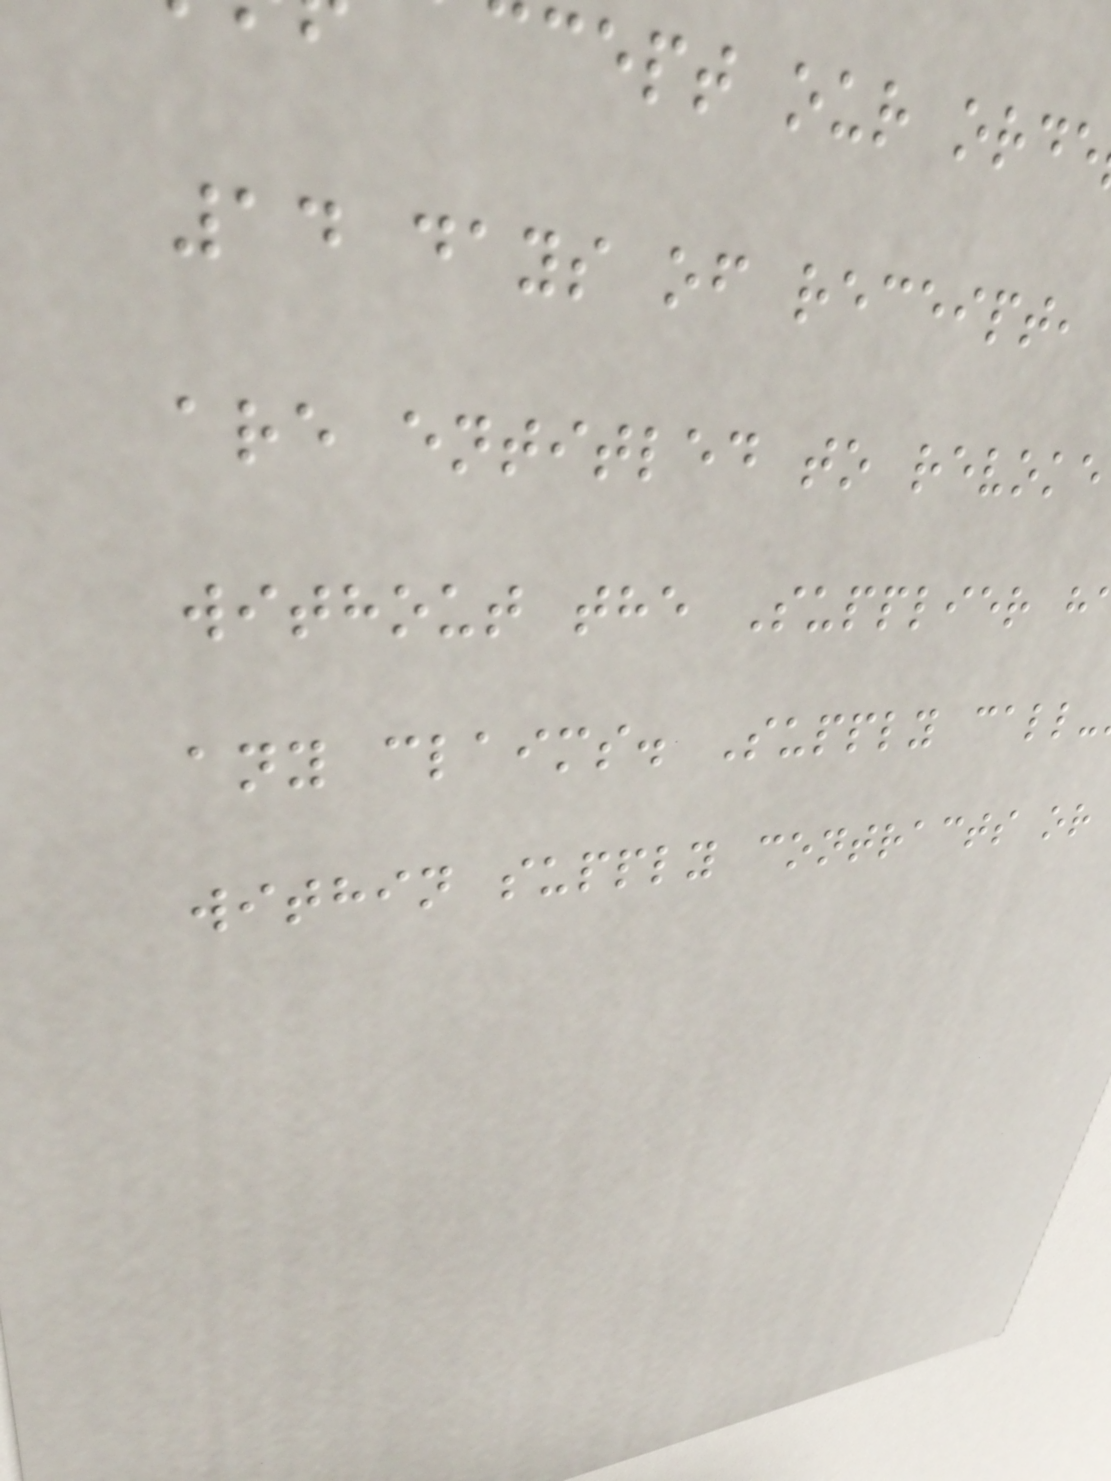cept our orde
14 days of receipt,
are entitled to revoke
without the Supplier h
any claims. Supply call-
within supply contracts or
